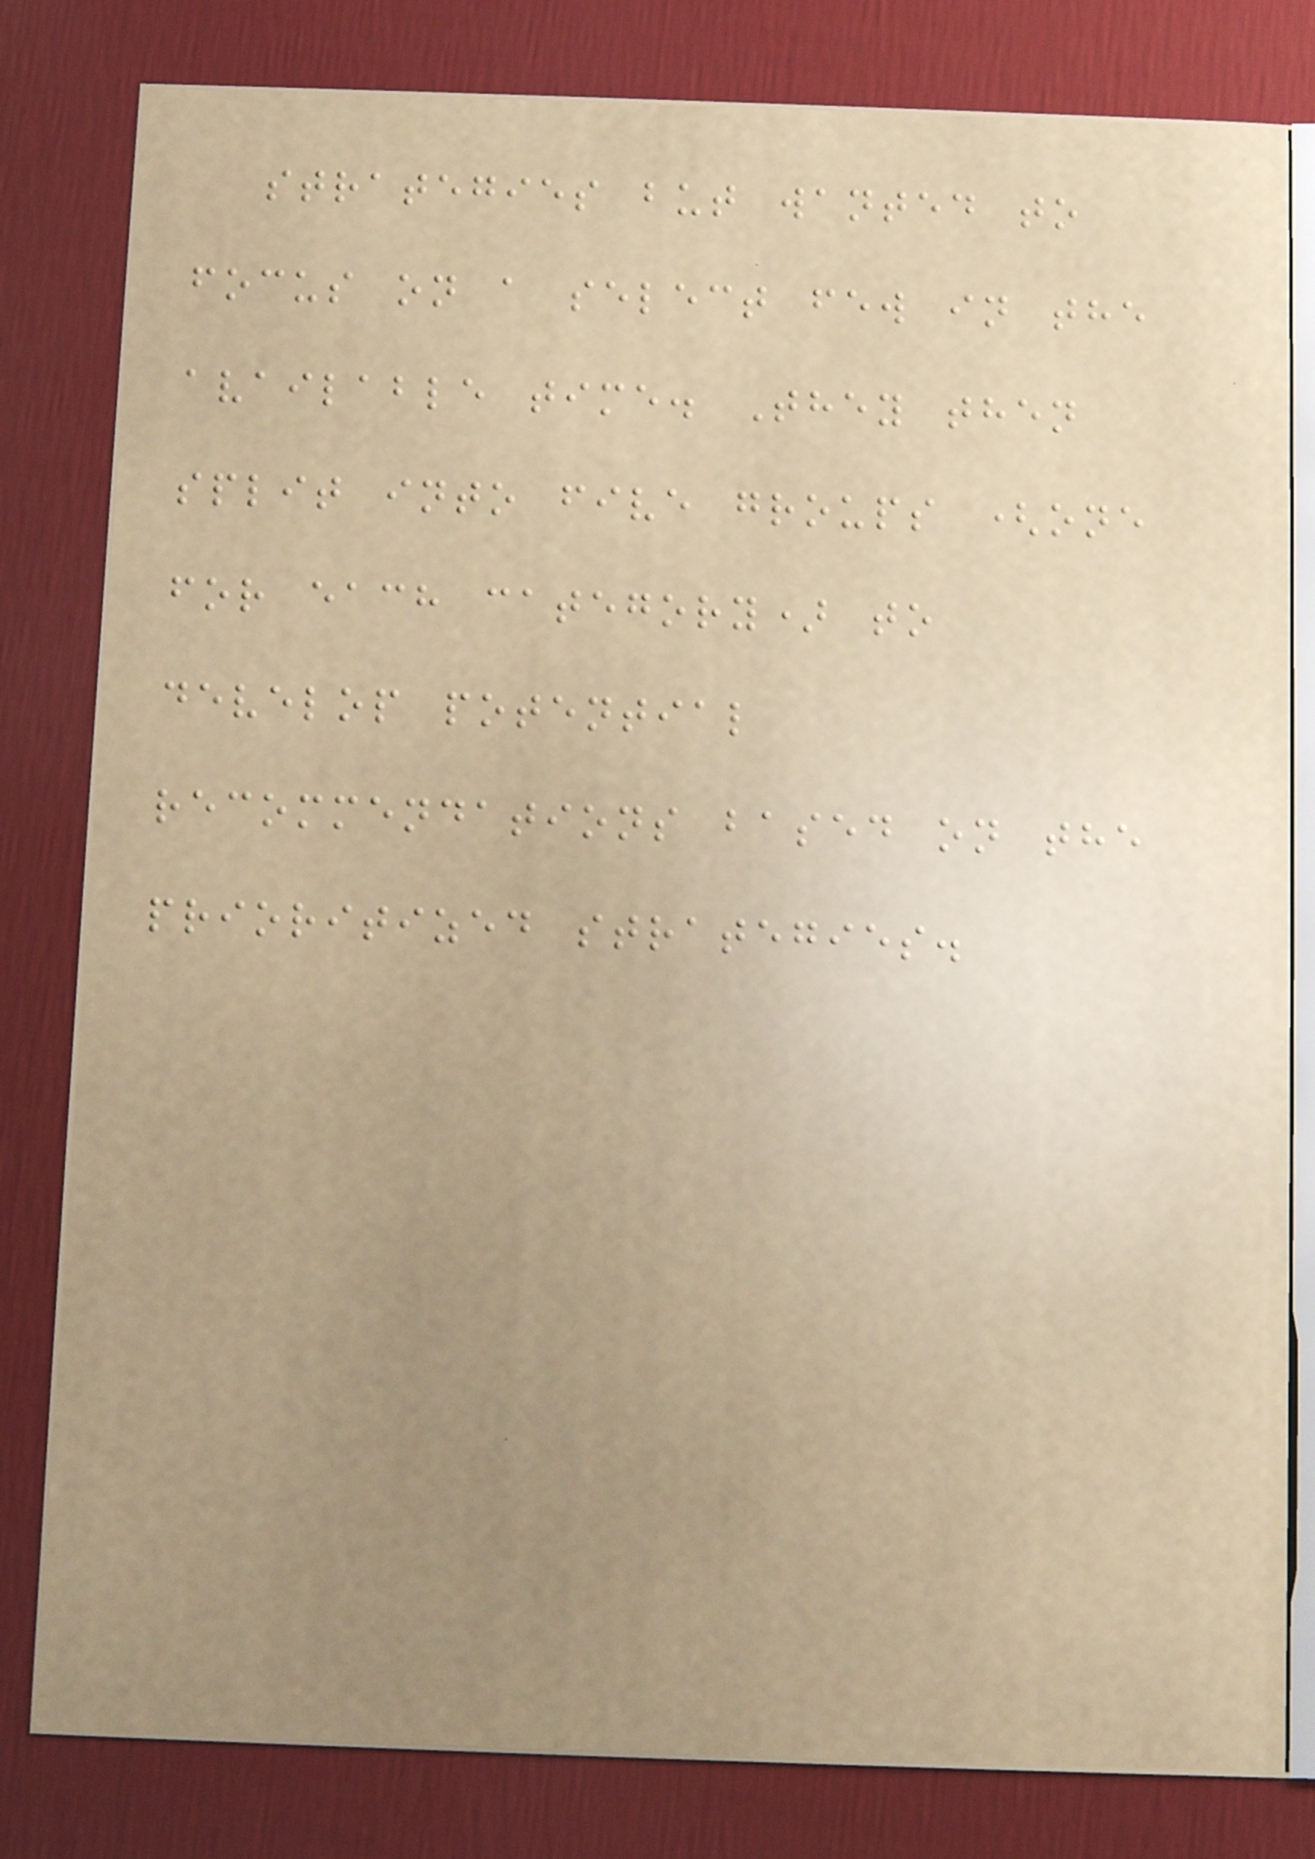strategies but wanted to
focus on a select few in the
available time. They then
split into five groups (one
for each category) to
develop potential
recommendations based on the
prioritized strategies.
